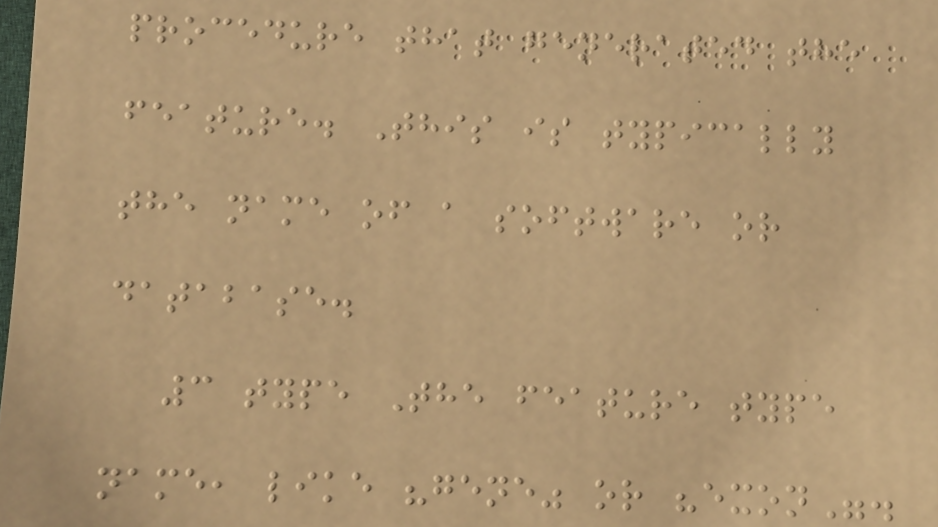procedure that generated the
feature. This is typically
the name of a software or
database.
3 type The feature type
name, like "gene" or "exon".
